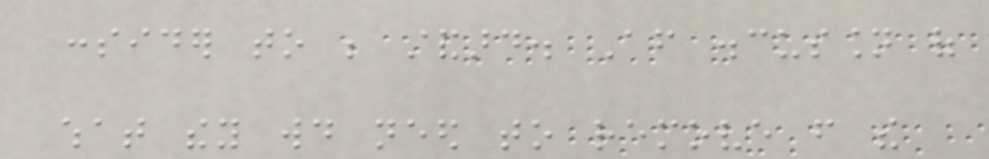consider to be standard. After discussion of
what they would need to remove from the
